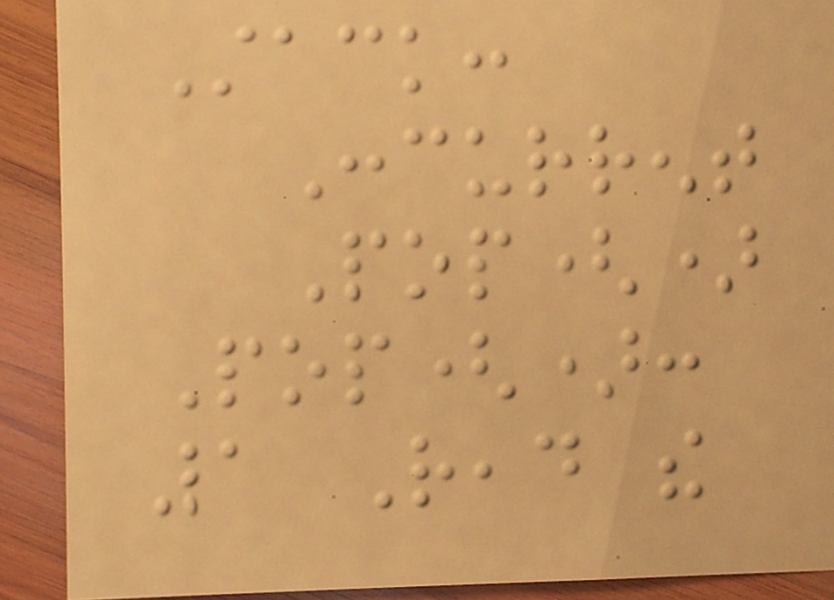Stack:
Concurrent
Pop()
Pop():
1 Read the
